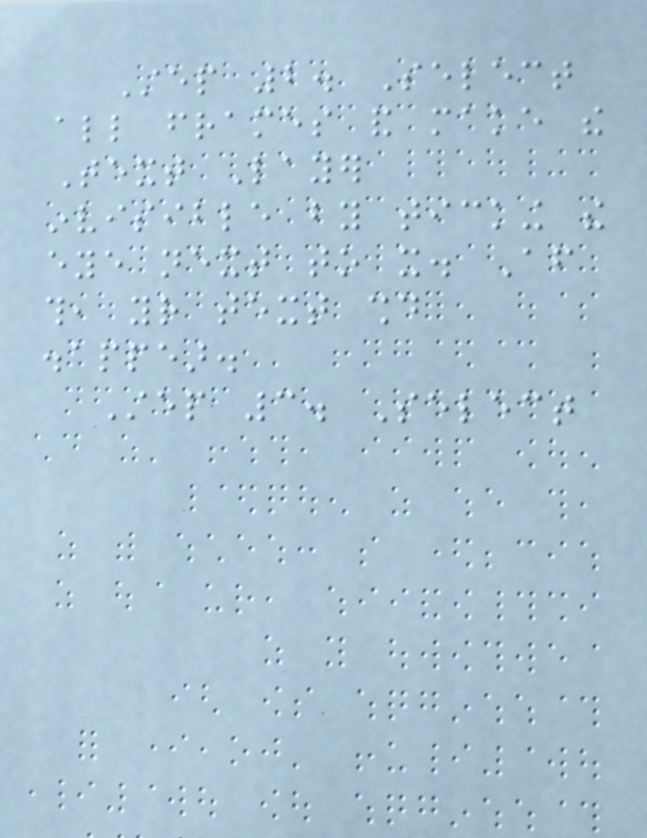Step 2. Select
all frames and make the
Text Layer
invisible by ticking the
eye next to it. After
this, your text should
disappear.
Step 3. Select
